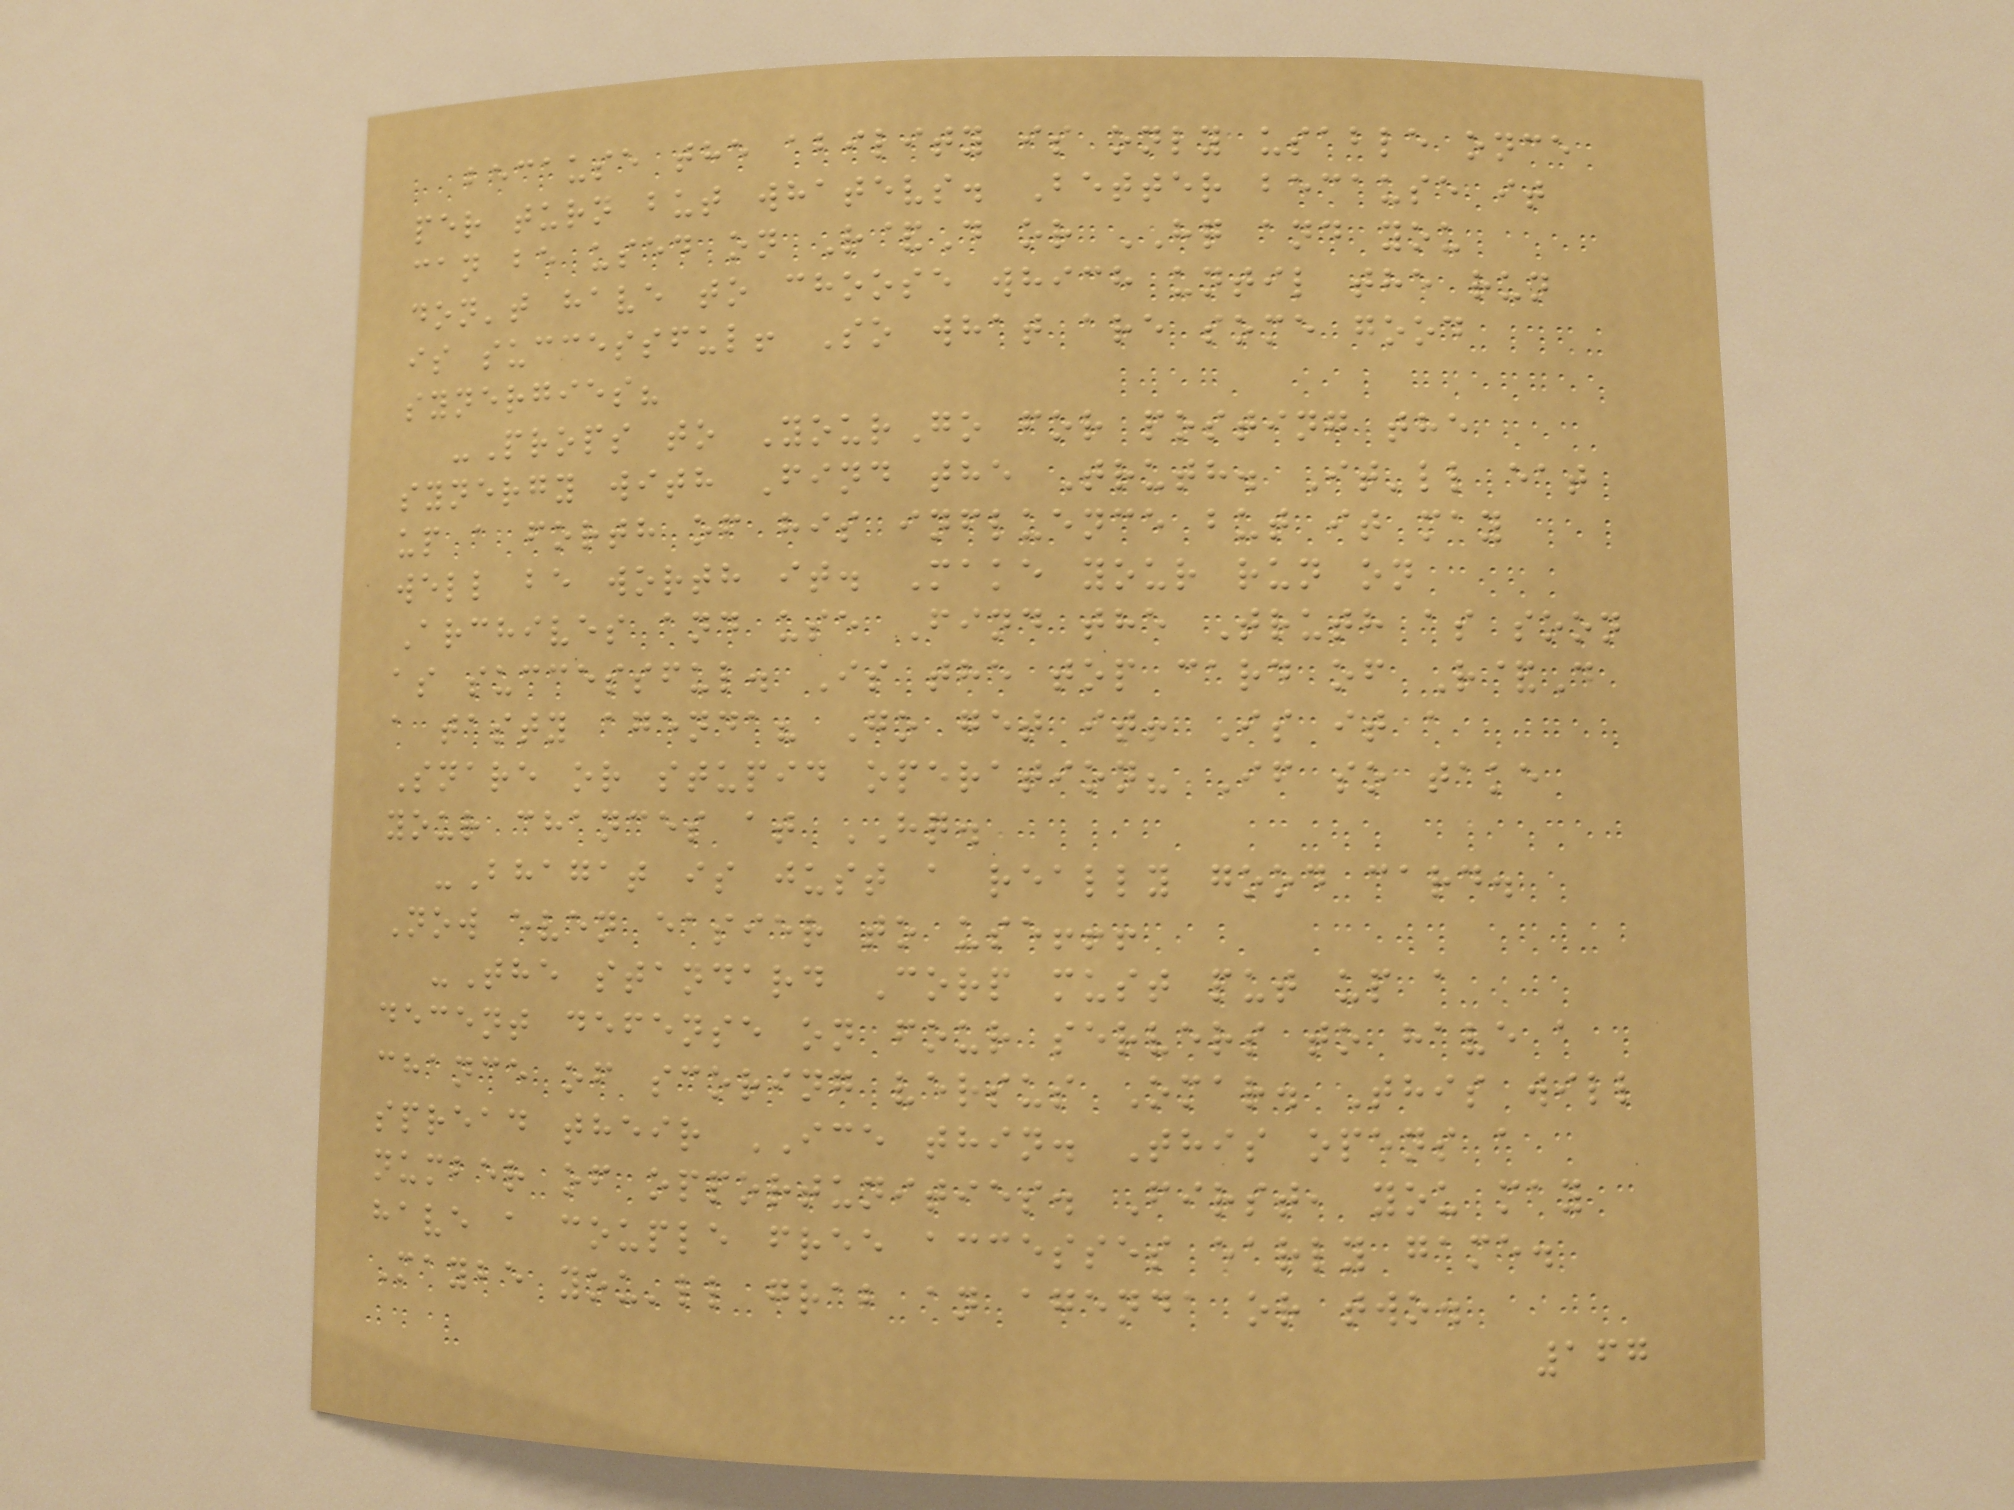because the ability is only usable once
per turn but whatevs. Better because it
can be used on R&D or HQ and you
don't have to choose which until the run
is successful! So what are some good
synergies?
-Props to YourGo for posting the
synergy with Find the Truth. It'll eat
up a forth of his influence but it may
well be worth it. Make your run on
Archives and use Find the Truth as soon
as successful. Is the top card of R&D
a tasty agenda? Go get it! Is it a
Snare or stupid operation? If so take
your chances at HQ.
-Bhagat is just a really good card.
Now even easier to use!!!
-The standard Corp must put up a
decent defense on four servers to have a
chance of scoring versus Omar. This will
spread their ICE thin. This opens a
number of opportunities. First, you may
have a couple free accesses early game.
Maybe you'll grab an agenda or two.
167
